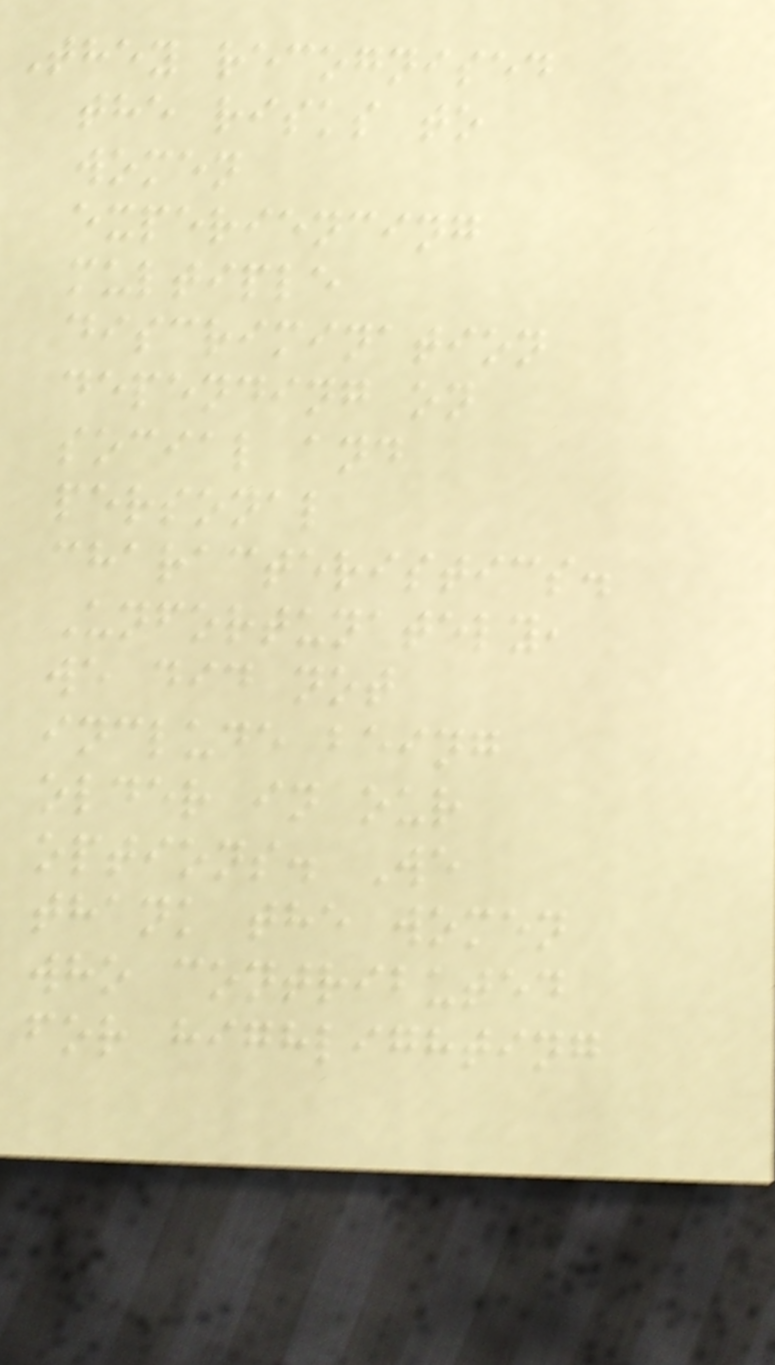They recognised
the risks to
women
experiencing
multiple
discrimination
depending on
social and
personal
characteristics.
Unfortunately,
we did not
include being
older in our
options. We
thank the women
who contributed
for highlighting
